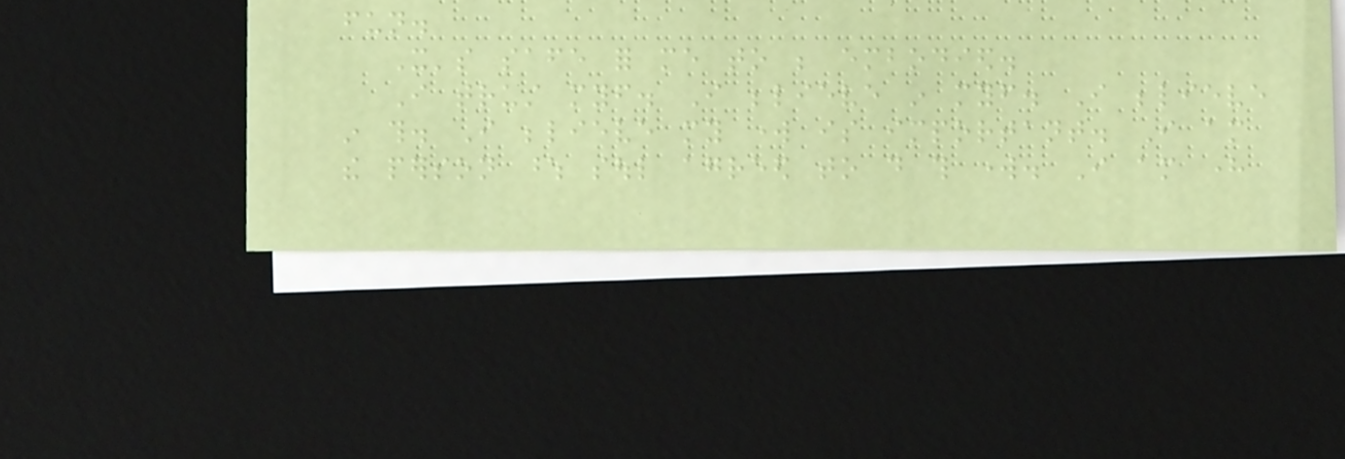fun.
It's safe for me to be embodied.
I trust myself. I believe in myself. I believe
in this. I believe my work is important. I am
the person whose soul agreed to do this work. I am here
